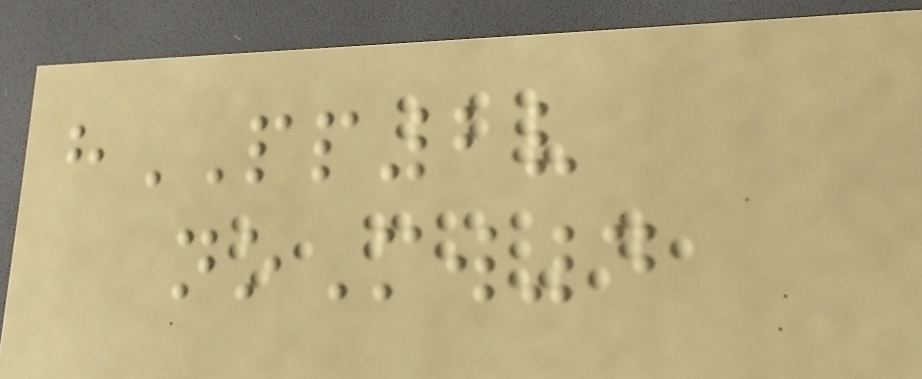hPP2v
noMw4
